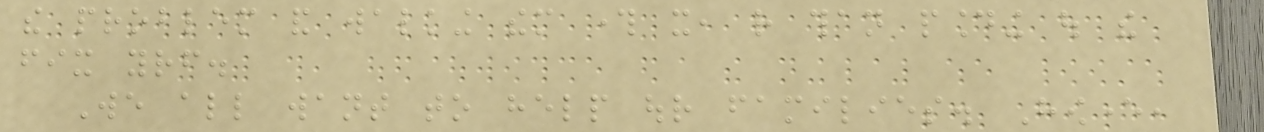the problem and walking them through it, rather than pounding out the
fix yourself.
We all want to help our families. However,
